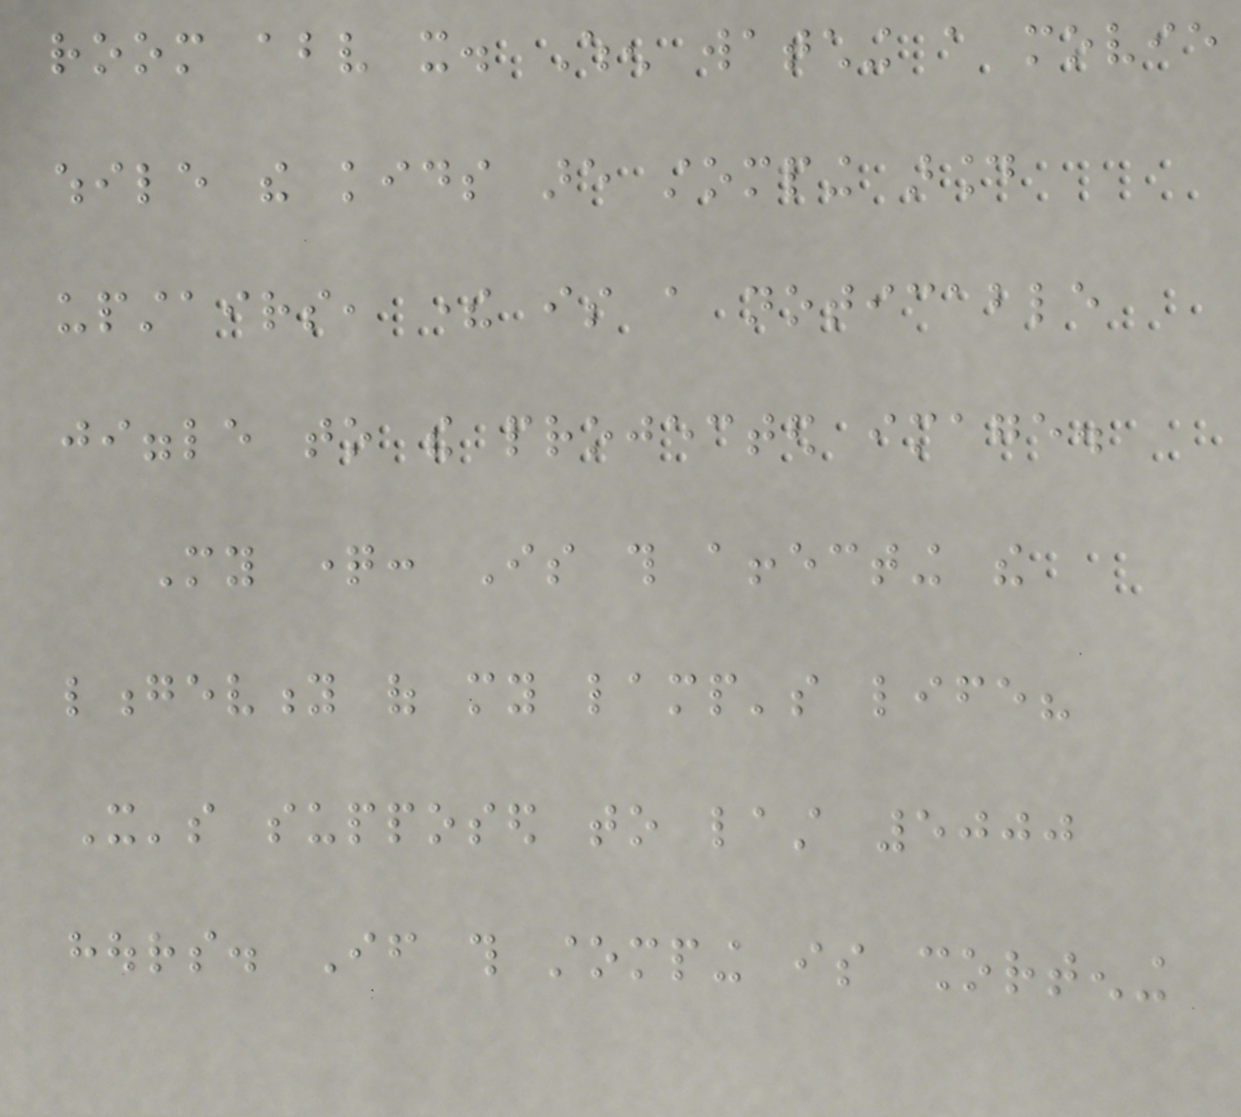room above it. When watching a movie
while the kids are stomping around
upstairs, there is a noticable
jiggle to the projected image.
My question: Is this affecting the
longevity of my lamp's life?
It's supposed to last 5000
hours. If this stomping is shortening
